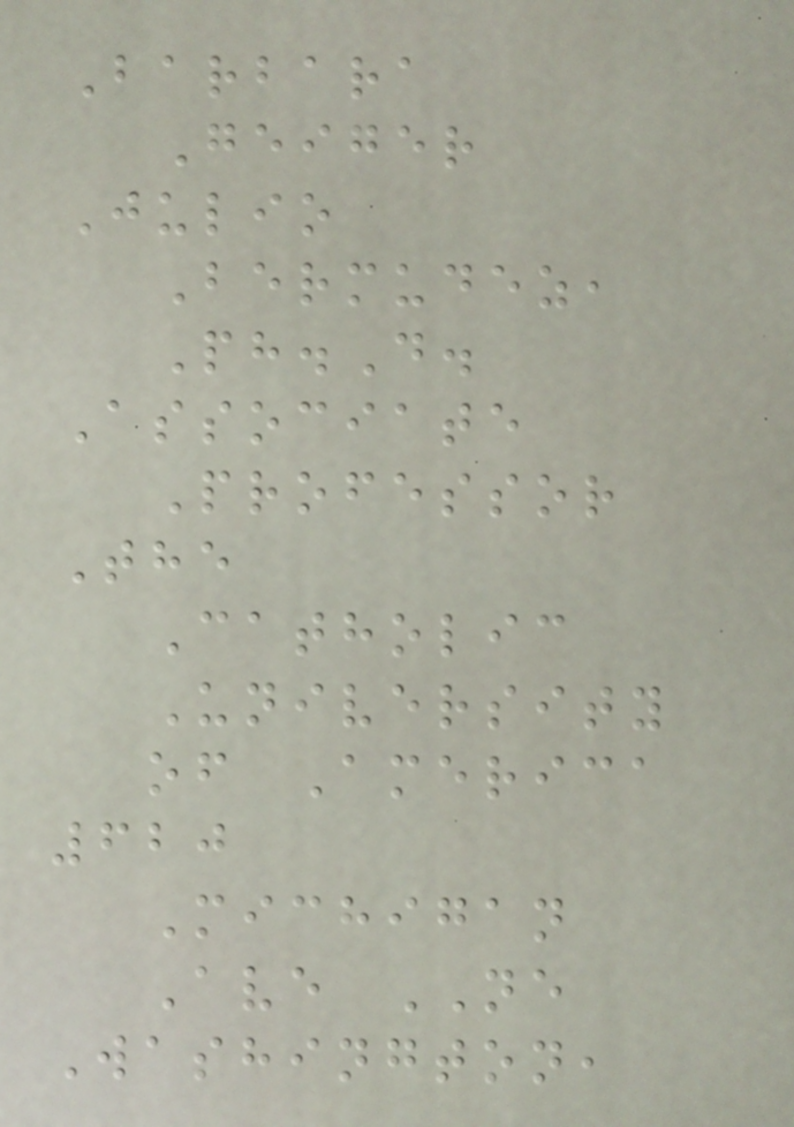Barbara
Geiger
Julio
Bermudez,
Ph.D.
Associate
Professor
The
Catholic
University
of America
620
Michigan
Ave NE
Washington,
